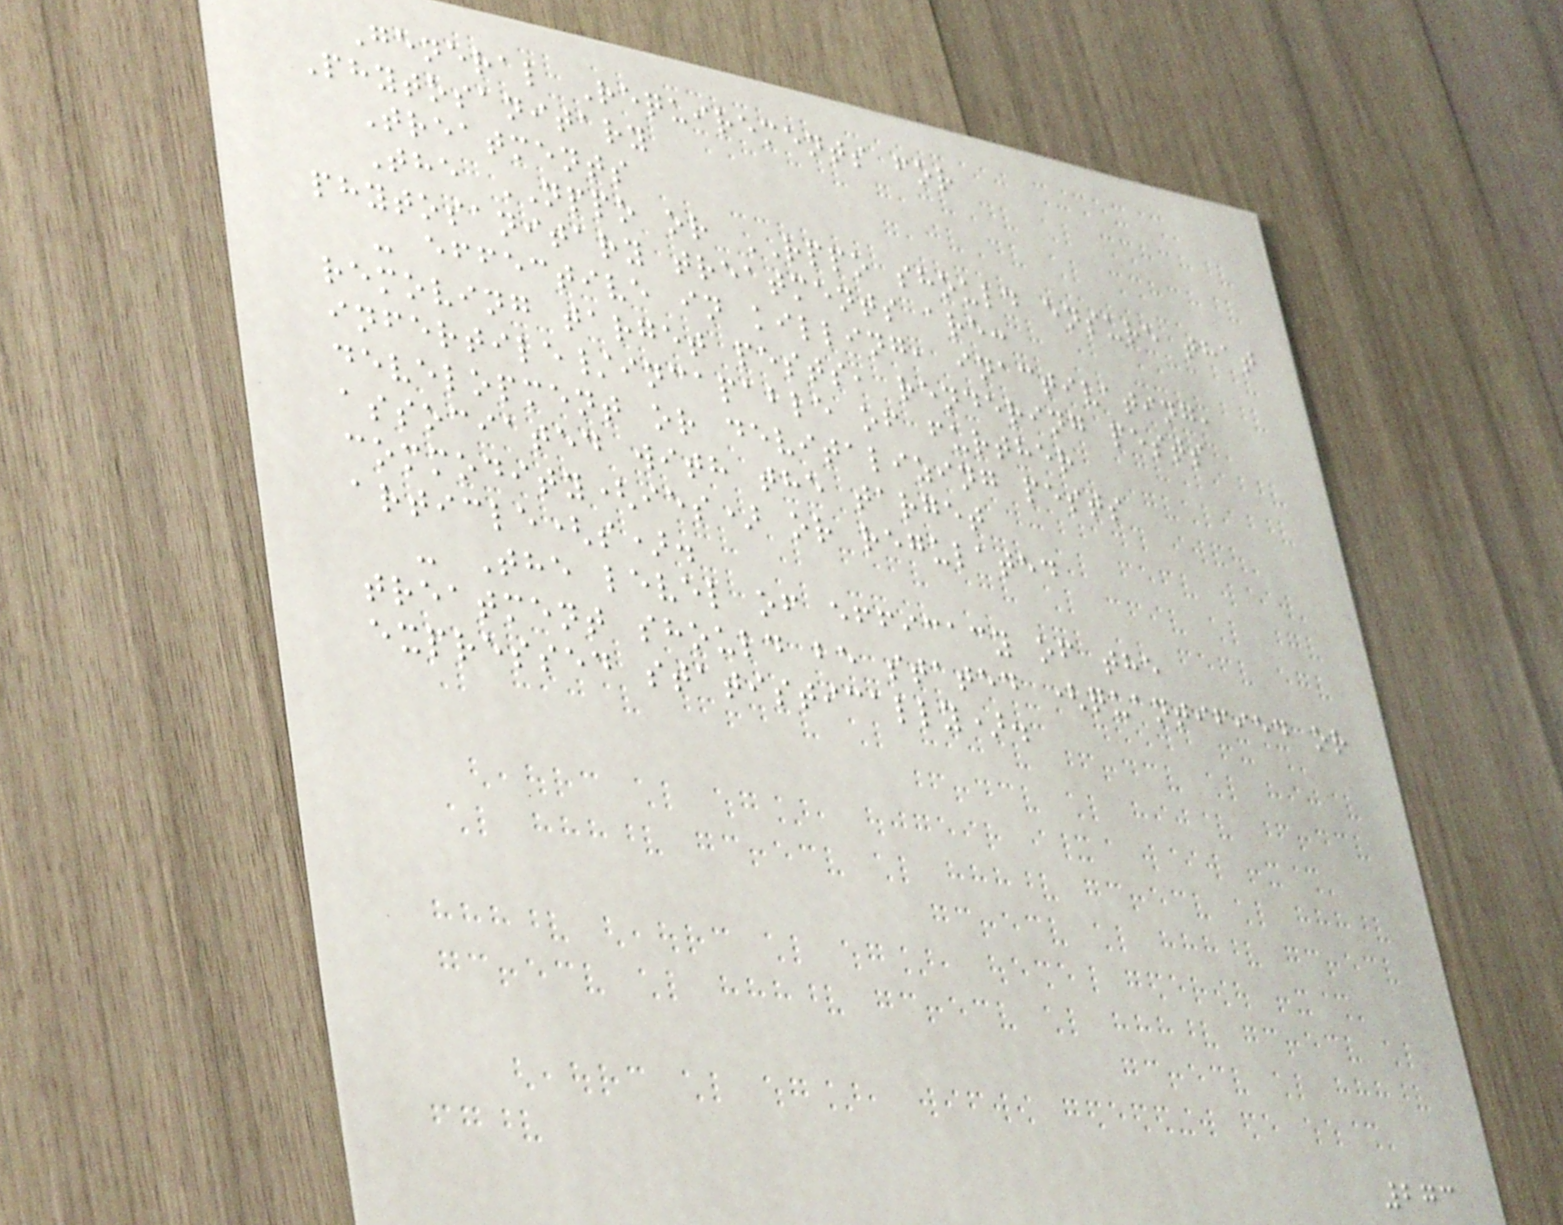General Requirements for
Phytosanitary
Treatments
The NPPO or RPPO should ensure that
phytosanitary treatments are:
- effective in killing, inactivating,
removing target pests, rendering pests
infertile/incapable of further
development or devitalizing pests
associated with the target
commodity(ies) or regulated
article(s).
- The level of efficacy of the
treatment should be stated (quantified or
expressed statistically).
273
